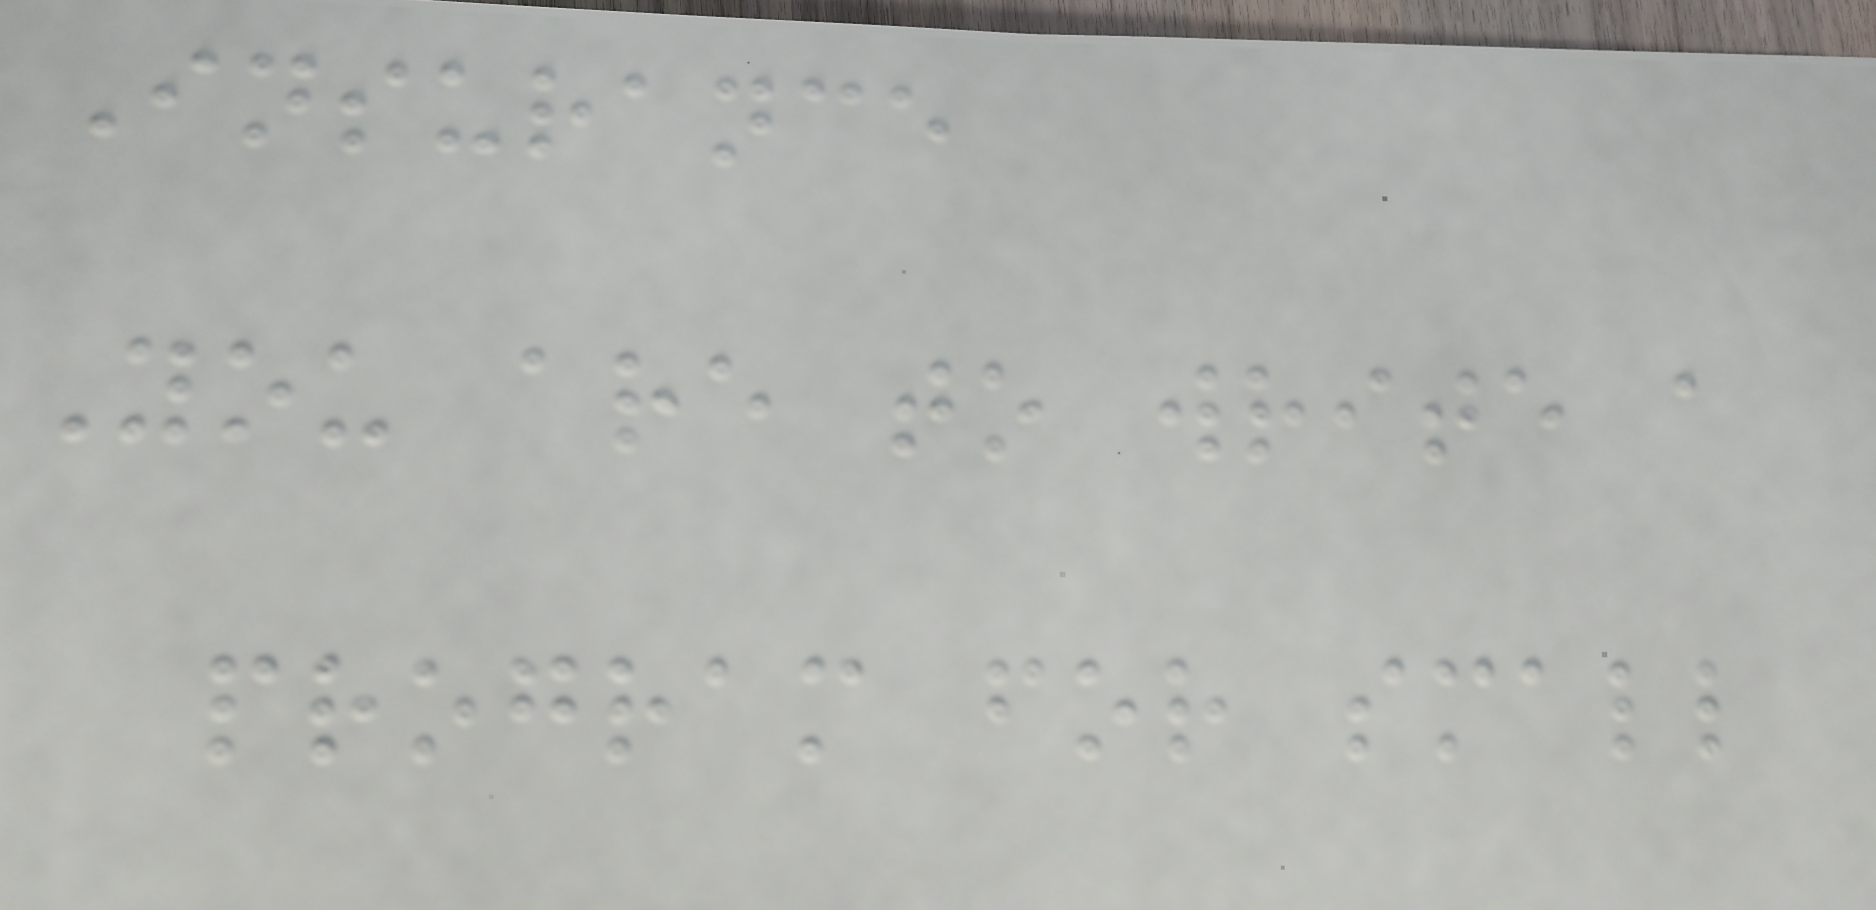Insurance
You are to write a
program for small
